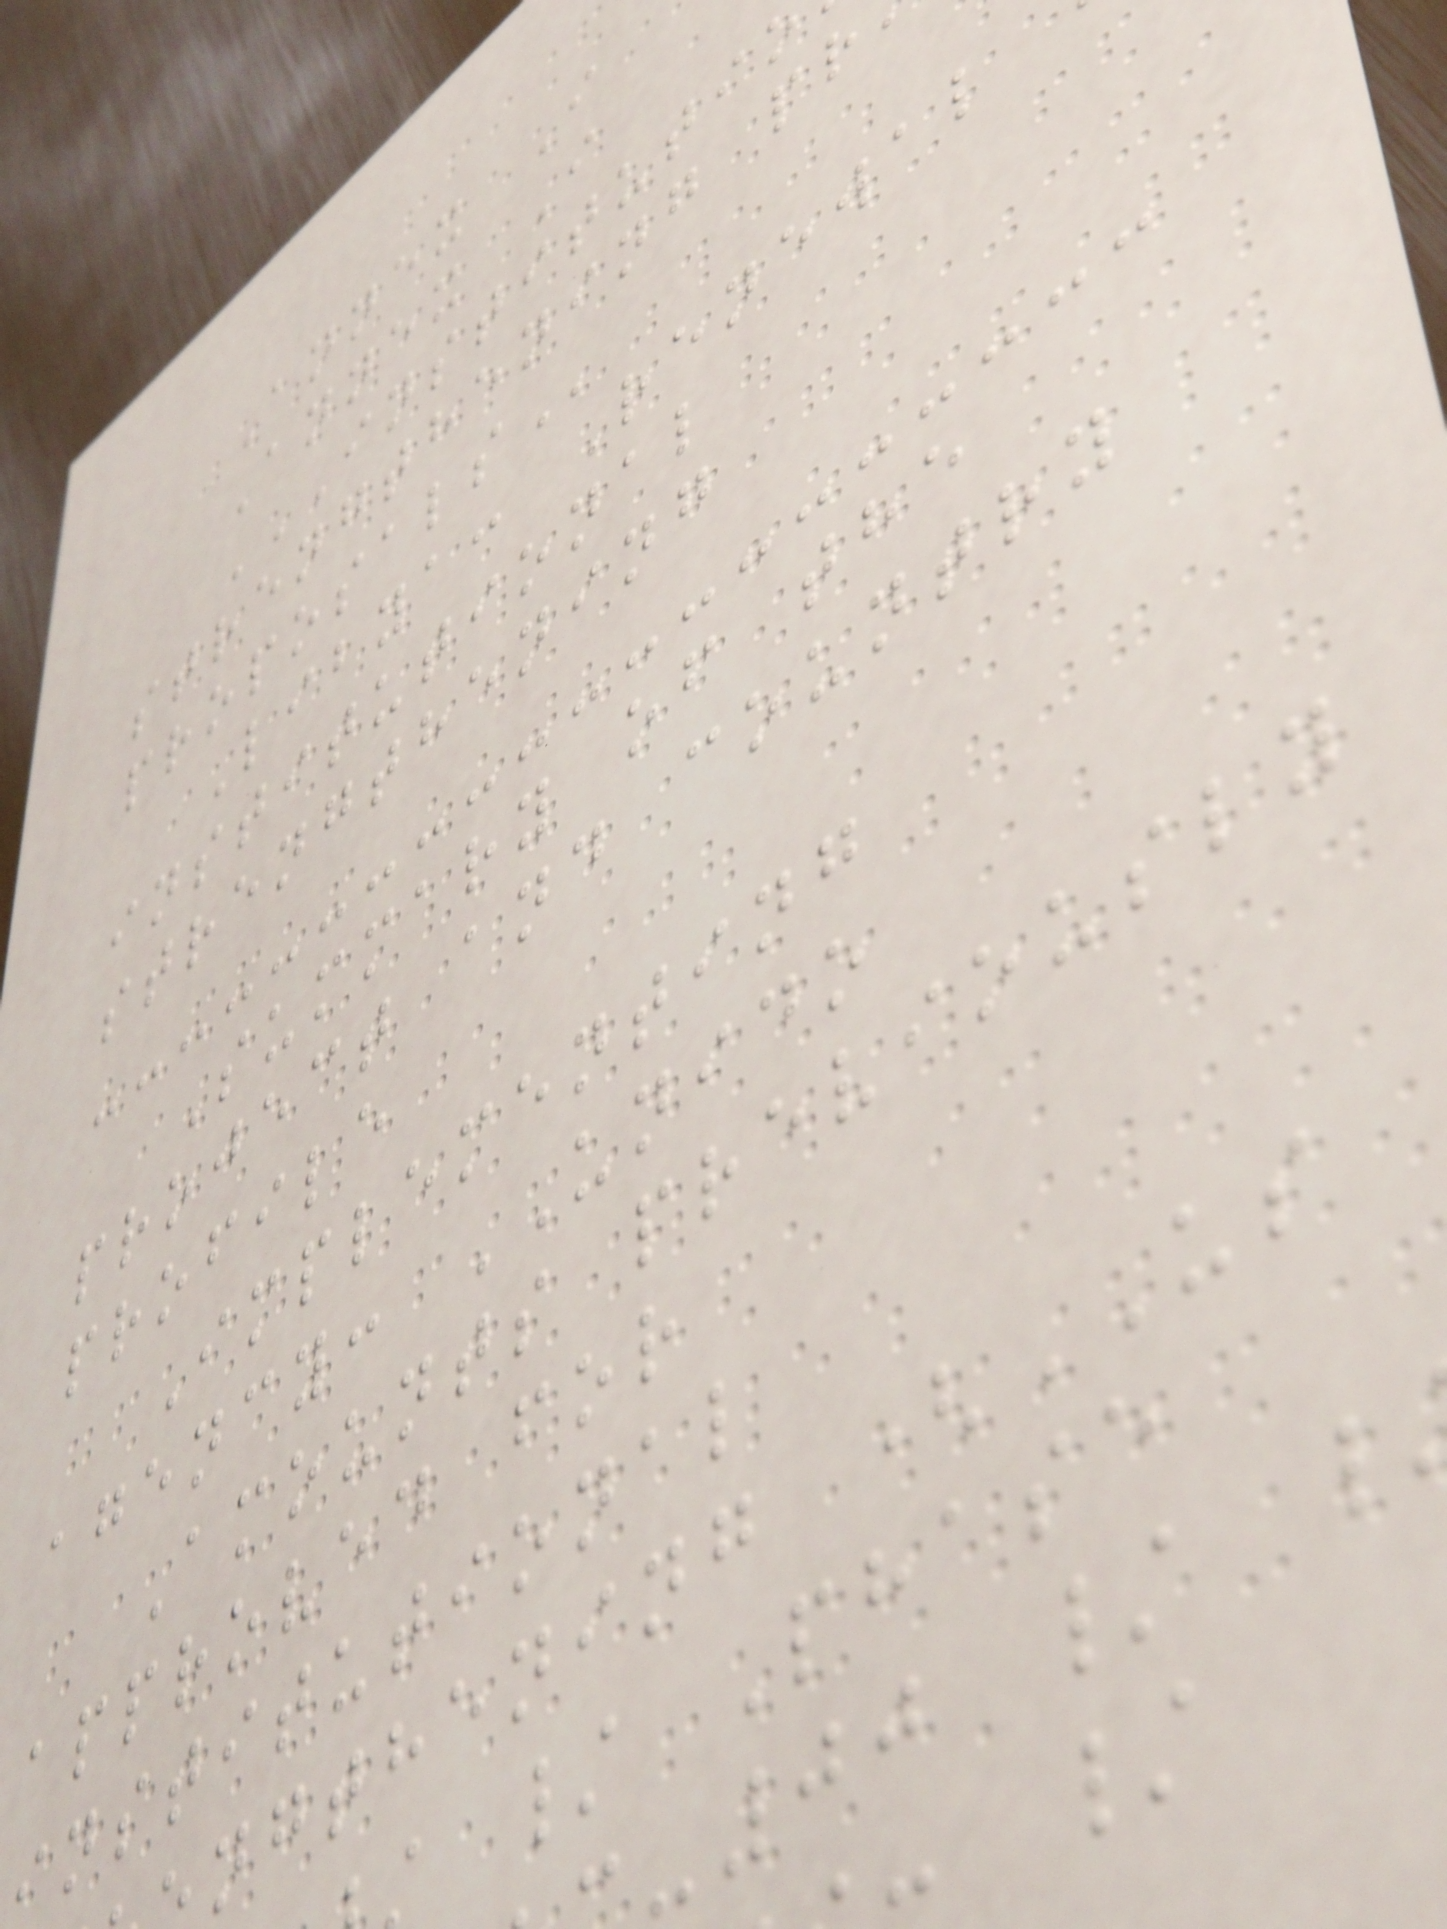Annex I
Annex I
strengthening
Libya: Renewal
institutional
strengthening
Summary of the
project and country
profile
Implementing
agency: UNIDO
Amounts previously
approved for
institutional
ngthening (US
/ Phase
-00 /
